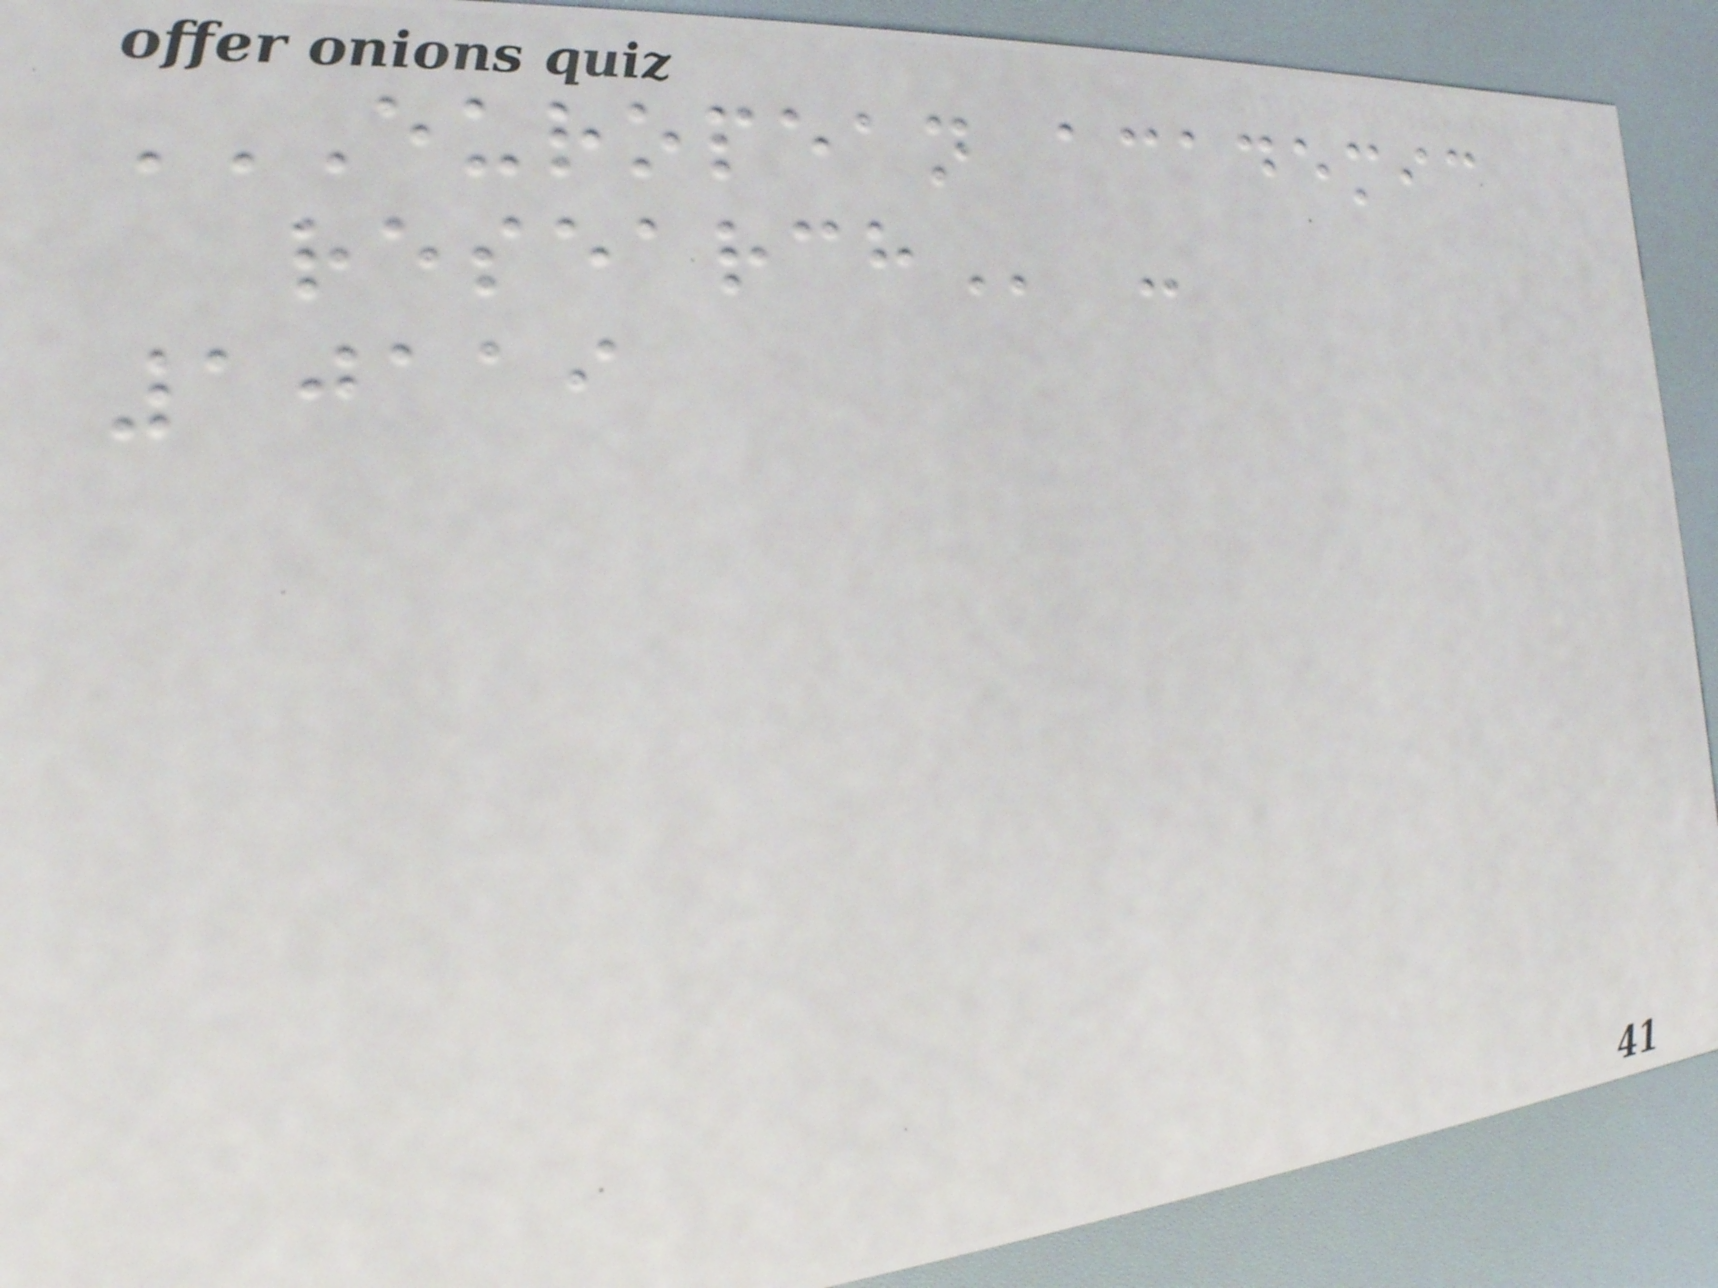EUROPEAN ACADEMIC
RESEARCH -
10119
